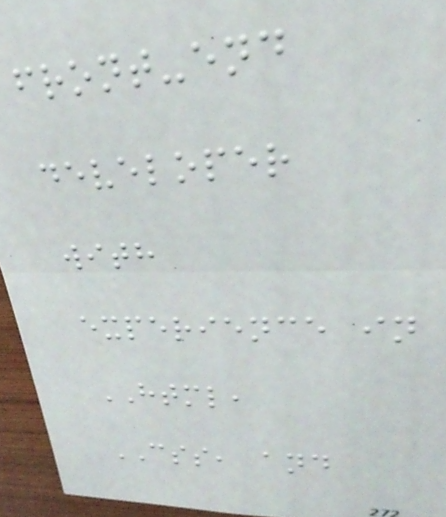front-end
developer
with
experience in
HTML,
CSS, and
